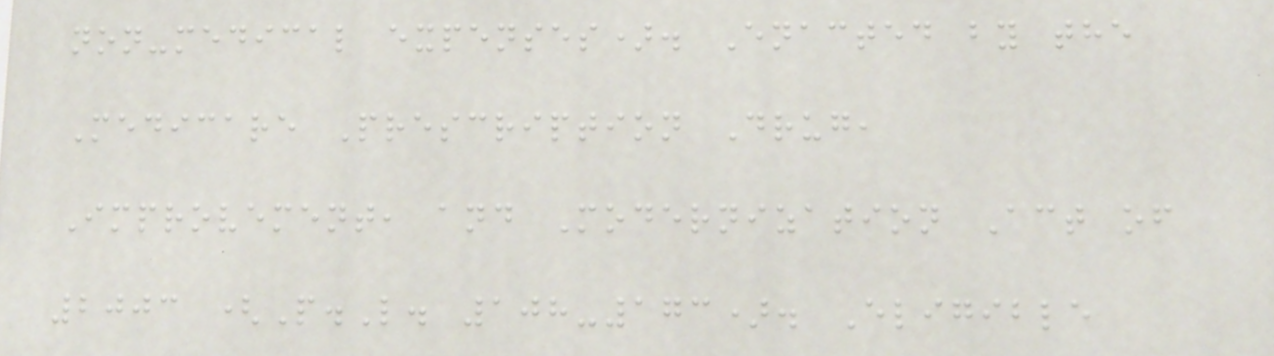non-medical expenses). Enacted by the
Medicare Prescription Drug,
Improvement, and Modernization Act of
2003 (P.L. 108-173). Eligible
